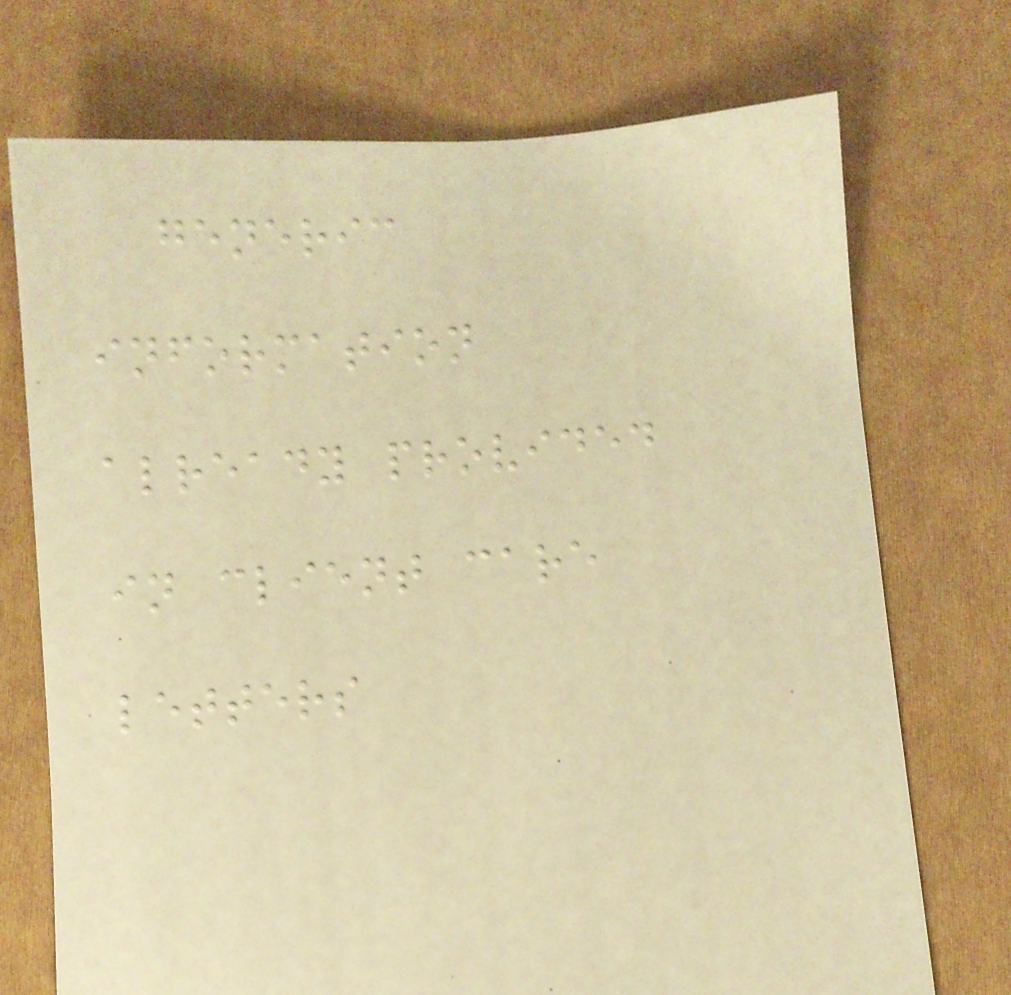generic
information
already provided
in client care
letters
